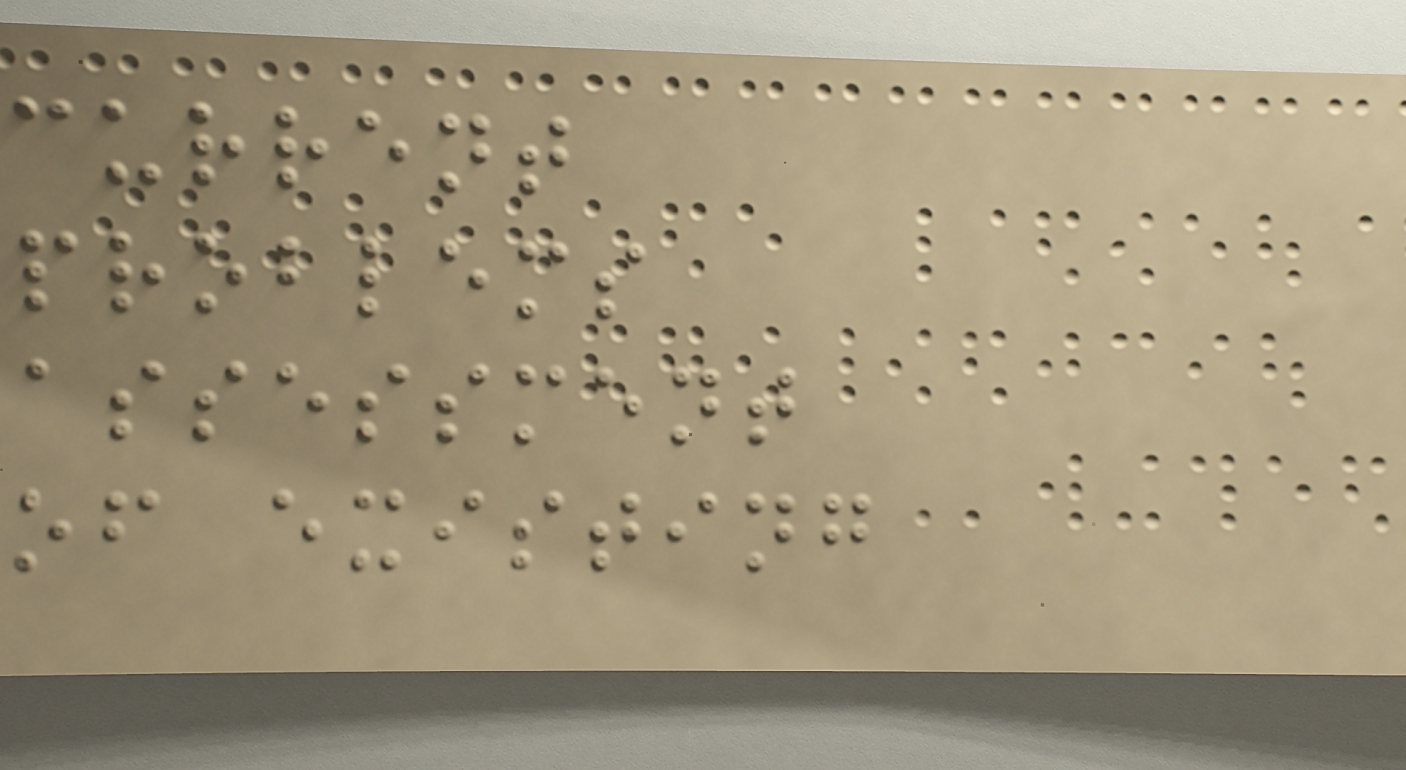current
problems
assessment
of existing
